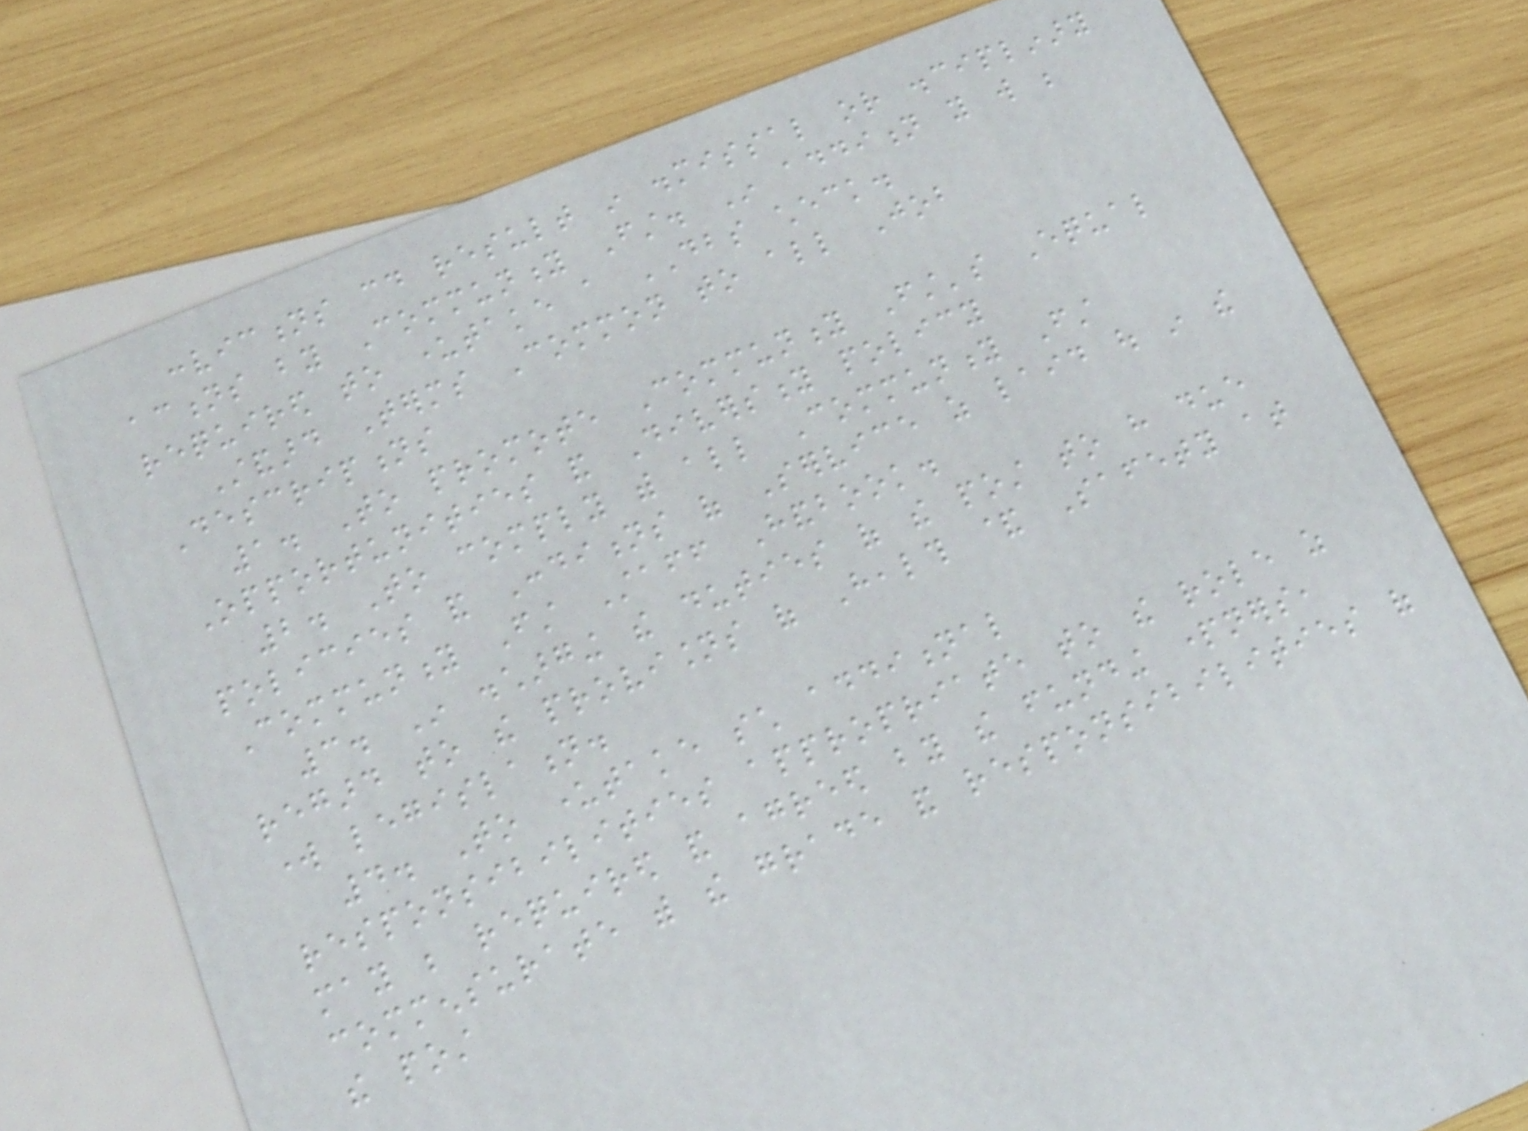convictions could result in dismissal or disciplinary
actions by Community First. In addition you will be
required to undertake a DBS check.
Standard Terms Common to all Job
Descriptions
1. To promote Community First's Equal
Opportunities and Diversity policy
2. To comply with all Community First
policies and Conditions of Service as laid out in the
Community First Staff Handbook.
3. In discharging the duties of the post to have due
regard to the provisions of Health & Safety at
work legislation.
4. To undertake such additional
responsibilities appropriate to the role as
may be required and agreed by the funding partners,
commensurate with the grade and responsibilities of
the post
